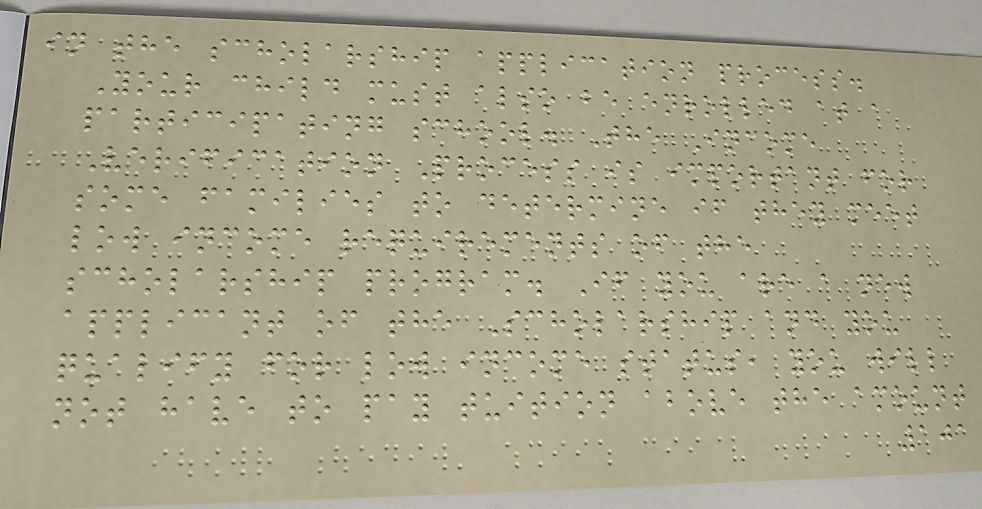in the scholarship application process.
Your child must also be enrolled at a
participating school. The Income
Verification Process is important for
some families to determine if they meet
low income requirements of the
scholarship program. If you are a new
applicant of the Scholarship and you
qualify for low income status, you will
not have to pay tuition above the amount
101
